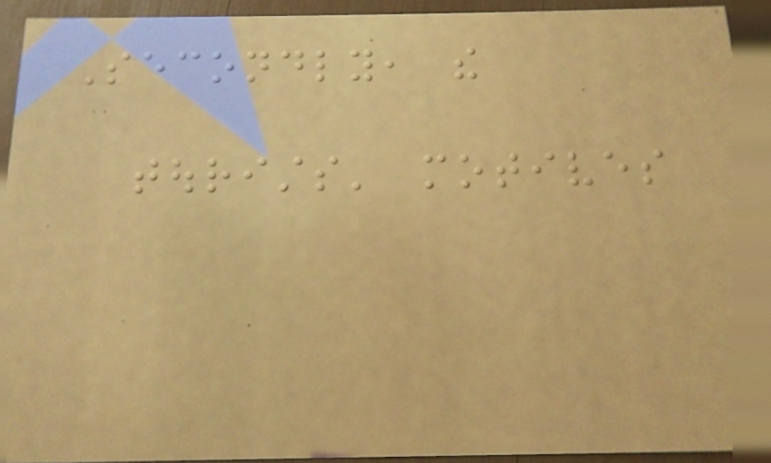Secondly, the
tourists' motives
